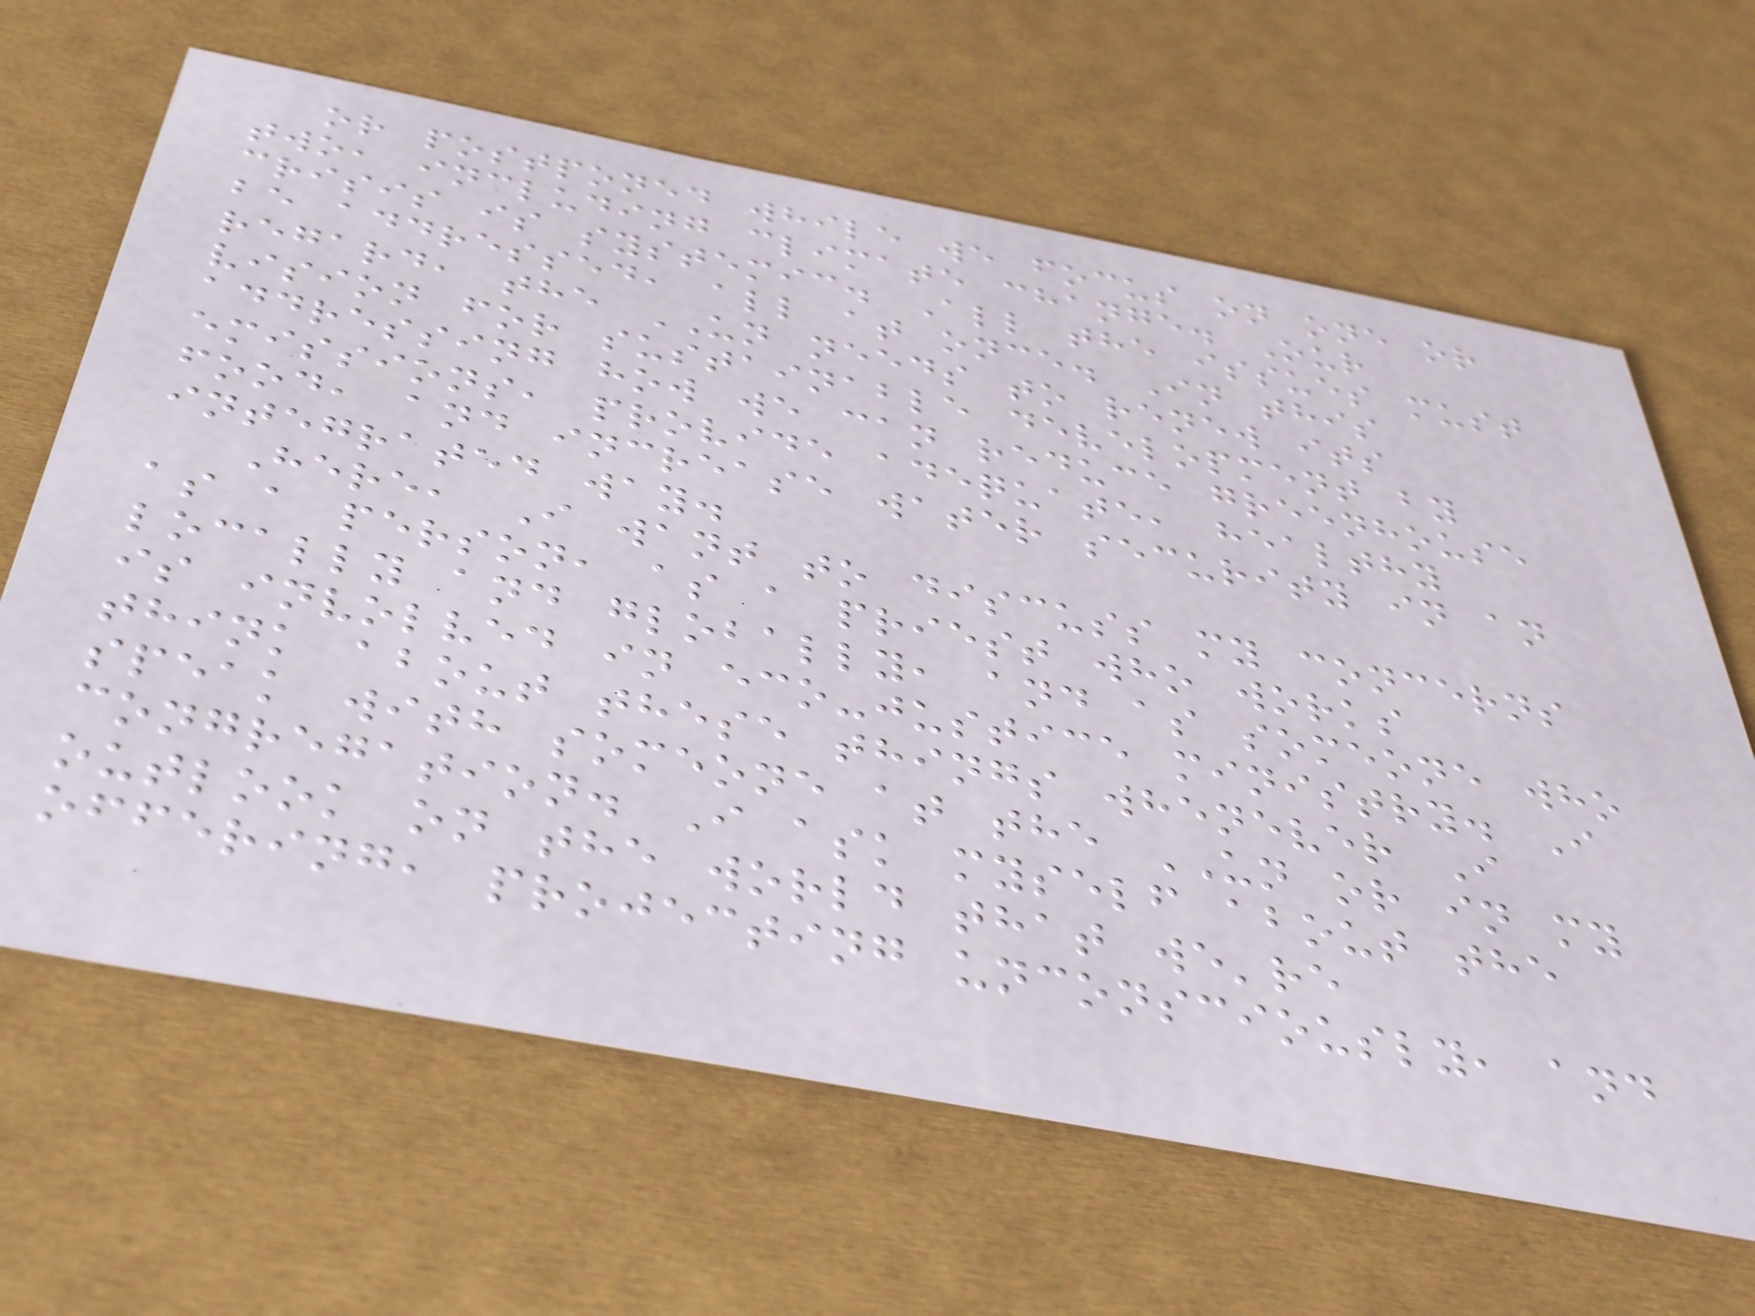or postponed while we focus on one or
two, including climate change. Our
crisis is systemic. All the issues must
be addressed, all at once. In this
regard, the UN needs to renew its
vision for sustainable development by
addressing how we can reduce greenhouse
emissions, provide adequate, healthy
food, and increase water security in an
integrated way.
Here, I want to discuss my concerns
as a person, as a priest who works
locally and globally, and as someone who
is involved in eco-justice ministry. I
think about these things whenever I
speak with someone at the UN or in my
congregation. I ask myself about the
outlook on the world that we're
offering, projecting unconsciously, and
